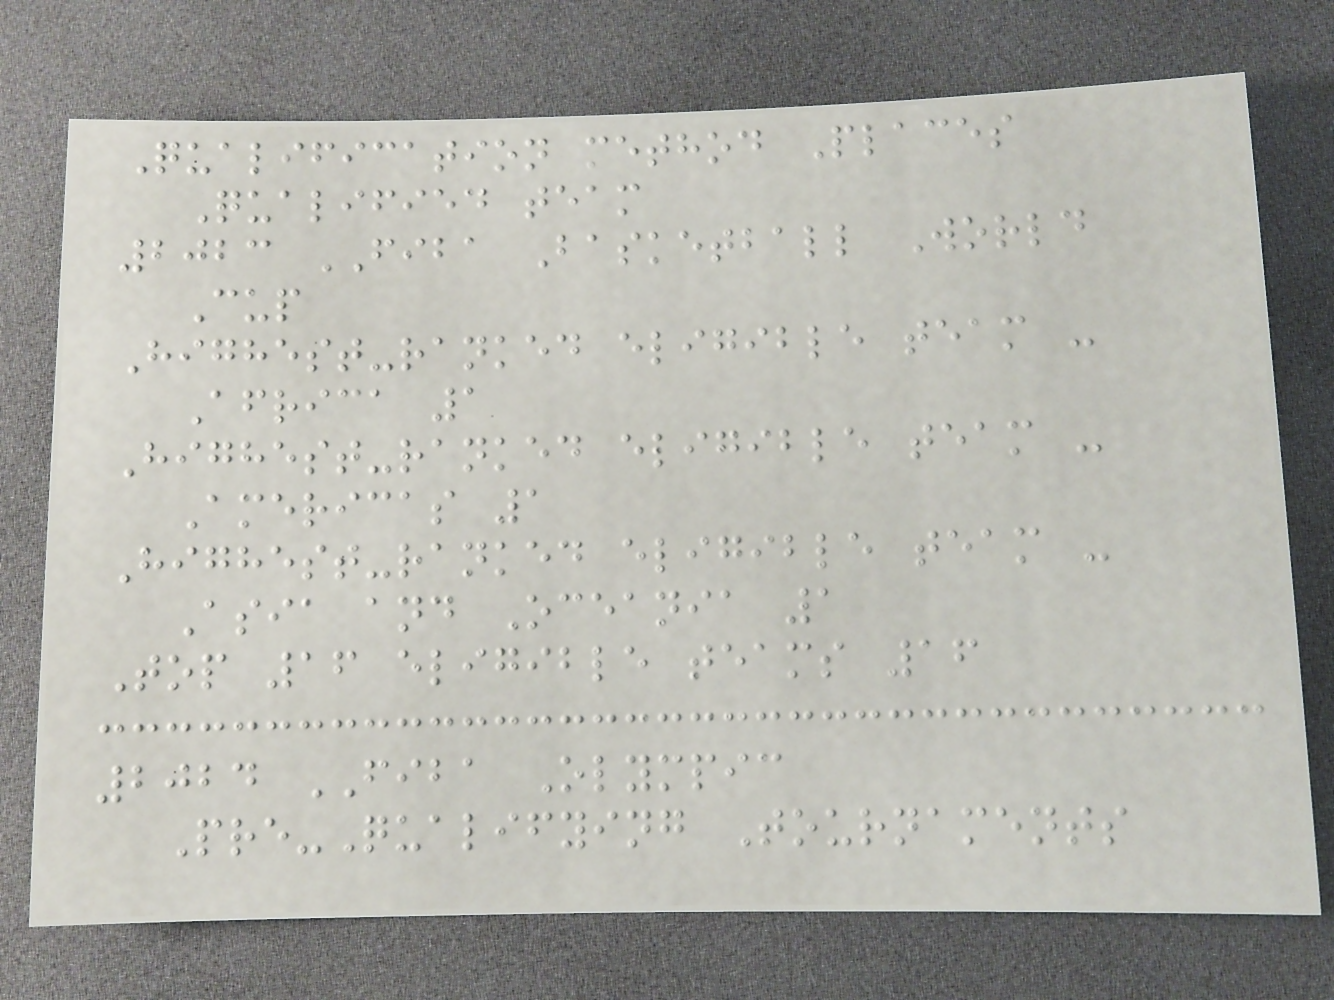Qualification method Places
Qualified team
2023 FIBA Basketball World
Cup
Highest-ranked eligible team -
Africa 1
Highest-ranked eligible team -
Americas 1
Highest-ranked eligible team -
Asia and Oceania 1
Top 16 eligible teams 16
2024 FIBA Olympic
Pre-Qualifying Tournaments
